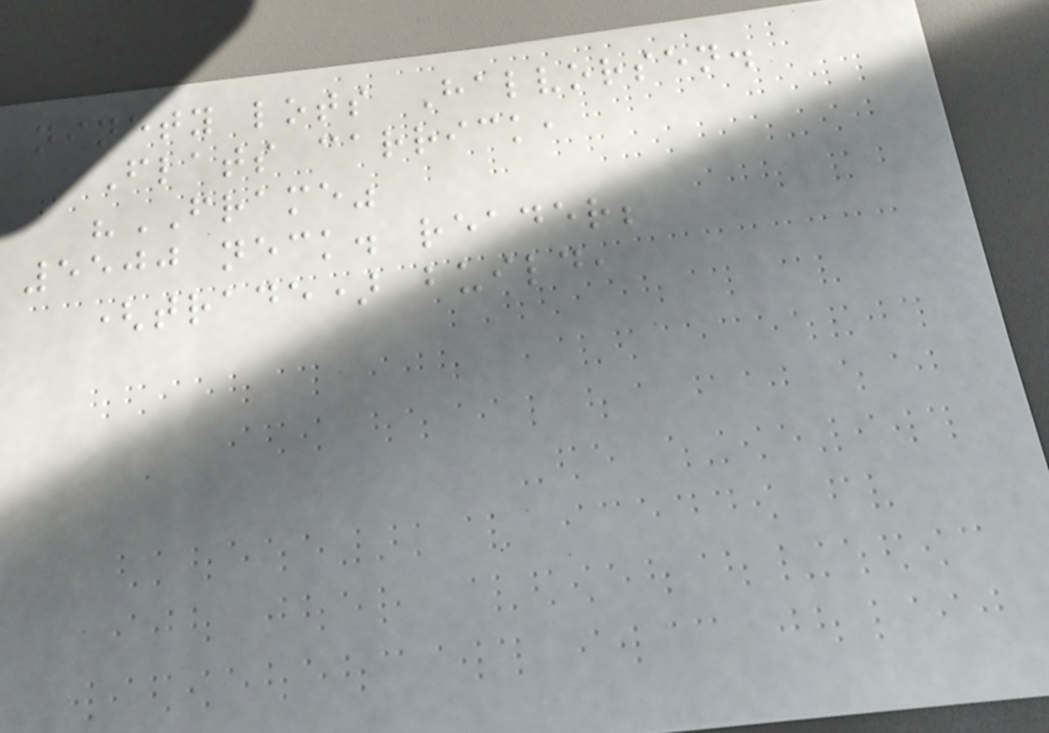ninety lots Halvorsen.
Flats carrick,
"FRAME"
5500 neck. reader;
(trade) build,
